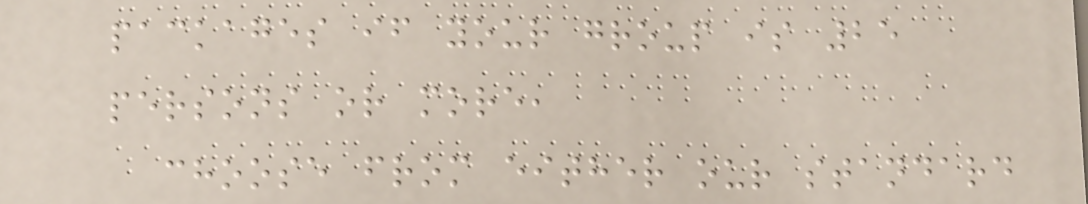packages if your group is 25
persons or more,
choose from either our standard
